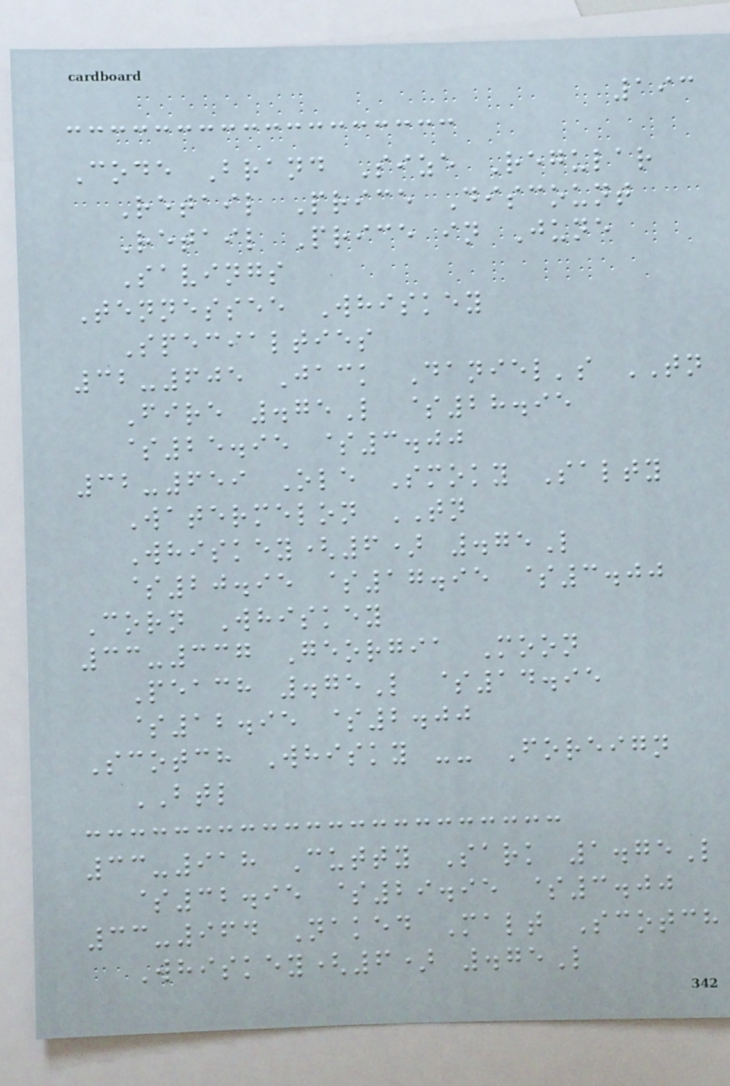193
Code Brand Size Regular
Retail Price Discount
Retail Price in June
Savings
Tennessee Whiskey
Specialties
32-605 Jack Daniel's TN
Fire .75L $28.95
$25.95 $3.00
32-659 Ole Smoky Salty
Watermelon TN
Whiskey(6) .75L
$20.95 $17.95 $3.00
Corn Whiskey
33-337 Georgia Moon
Peach .75L $14.95
$12.95 $2.00
Scotch Whisky -- Foreign
BTL
33-918 Cutty Sark 1.75L
$32.95 $29.95 $3.00
33-964 Naked Malt Scotch
Whiskey(6) .75L
